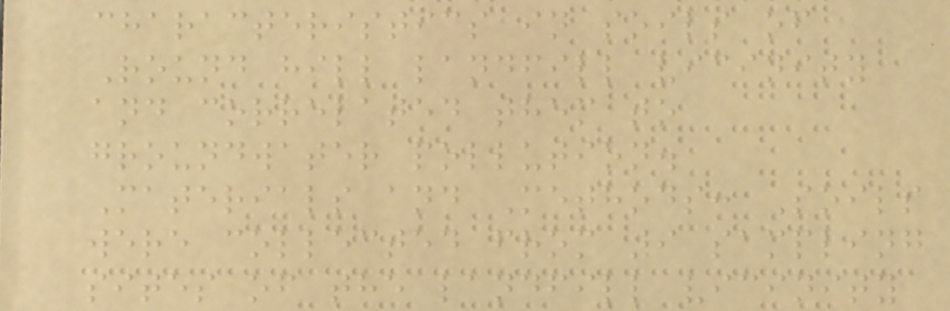characteristics in soils of
Round hill landfill vicinity
and correlated them to
groundwater pollution.
Materials and Methods: Soils
were collected from 9 sampling
sites of the landfill vicinity
